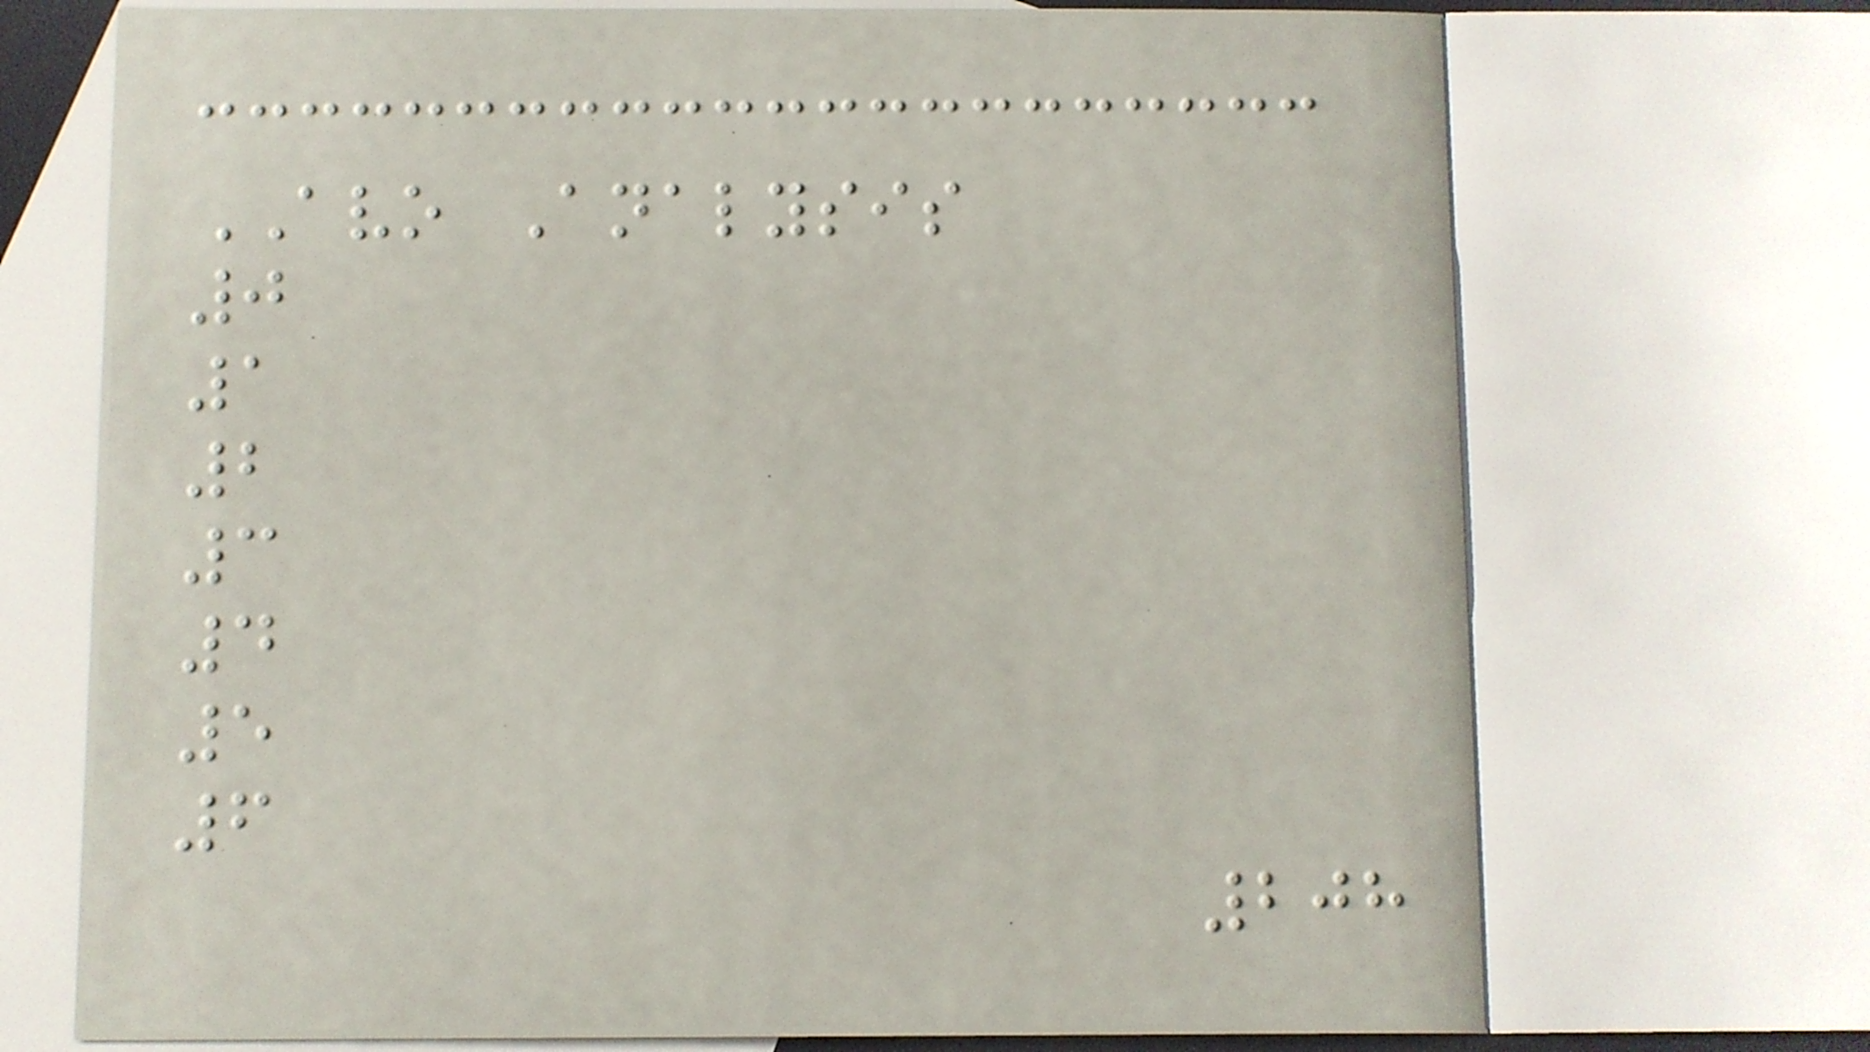AVO Analysis
0
1
2
3
4
5
6
208
